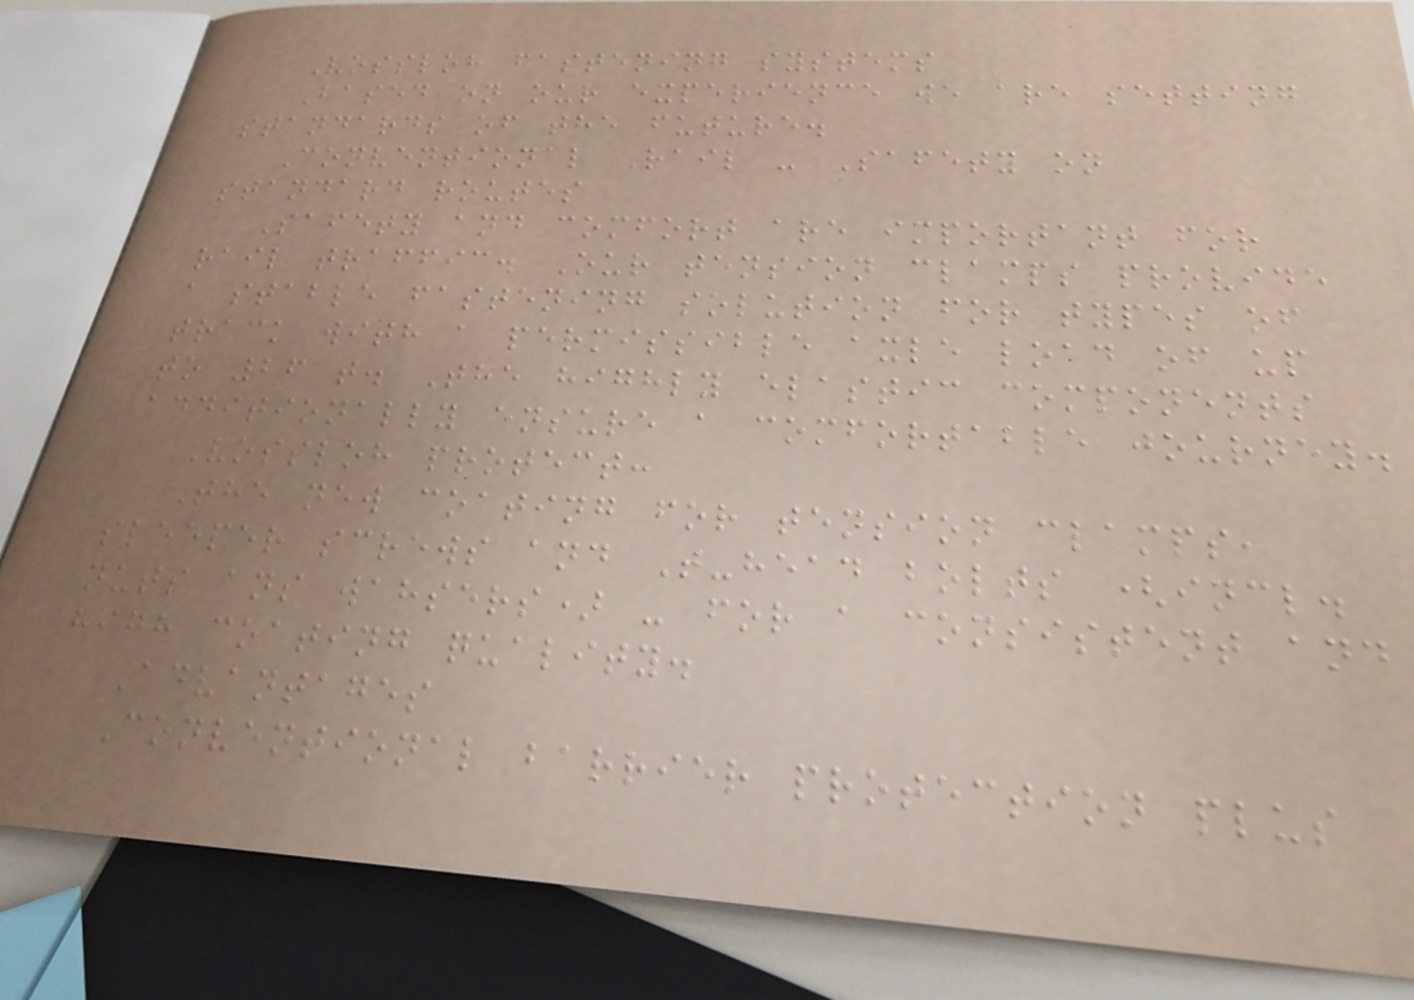Vossloh fastening systems
Based on our experience we are setting
standards of the future.
Conventional Rail - Safety on
standard routes
Safety and comfort are important for
rail traffic. Our tension clamps provide
a stable fastening solution for types of
track with a permissible axle load of up
to 26 t. The highly elastic components
additionally ensure a comfortable journey.
Vossloh protect:
The new coating for tension clamps,
sleeper screws and T-head bolts (incl.
nuts ans wahsers) - for a consistent and
high coating quality.
Advantages
Conventional barrier protection plus
